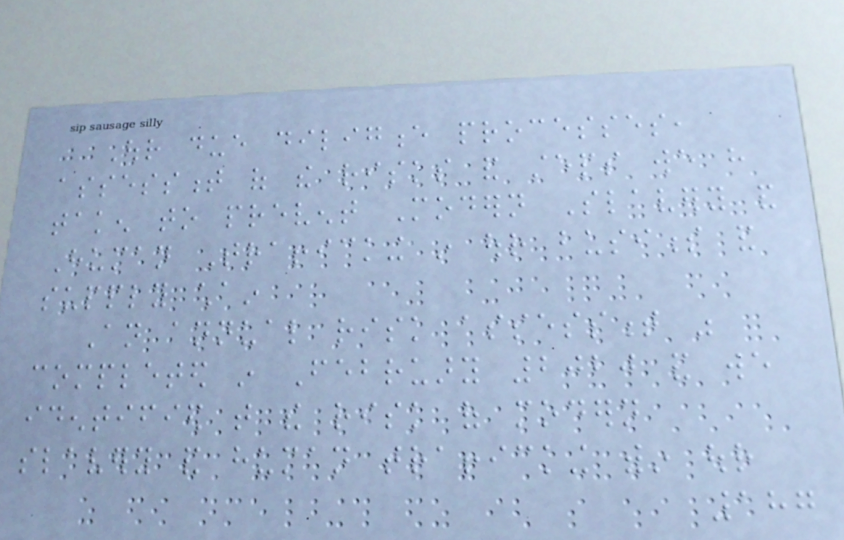Our due diligence processes,
assessment of the risks and steps we have
taken to prevent Modern Slavery and
Human Trafficking in our business and
supply chain
An annual risk assessment was
completed in February 2020 and we
identified that the risk of modern
slavery and human trafficking within our
187
